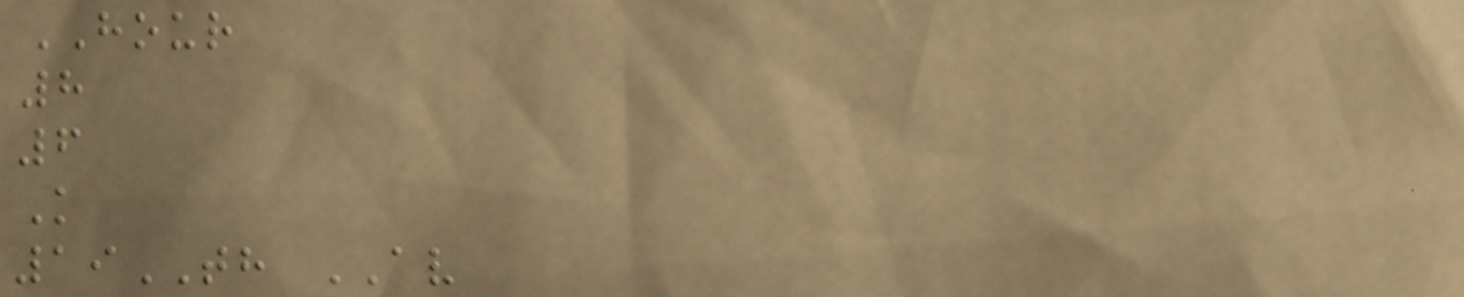HOUR
8
6
K
19TH AV
